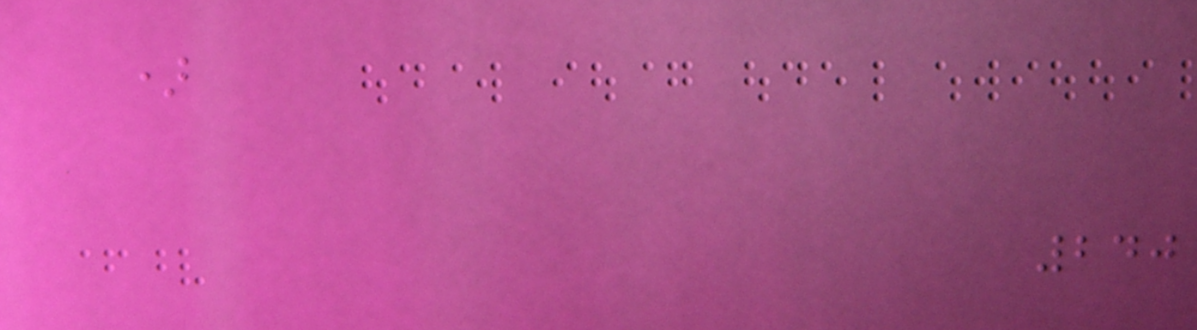)
240
